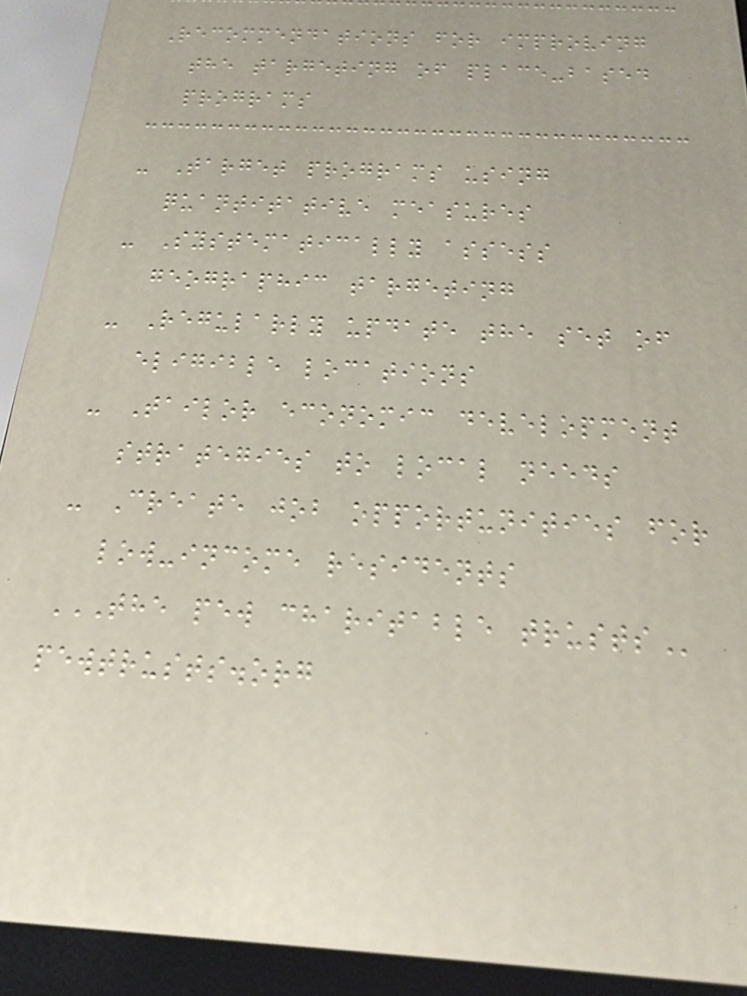Recommendations for improving
the targeting of place-based
programs
- Target programs using
quantitative measures
- Systematically assess
geographic targeting
- Regularly update the set of
eligible locations
- Tailor economic development
strategies to local needs
- Create job opportunities for
low-income residents
THE PEW CHARITABLE TRUSTS
pewtrusts.org
